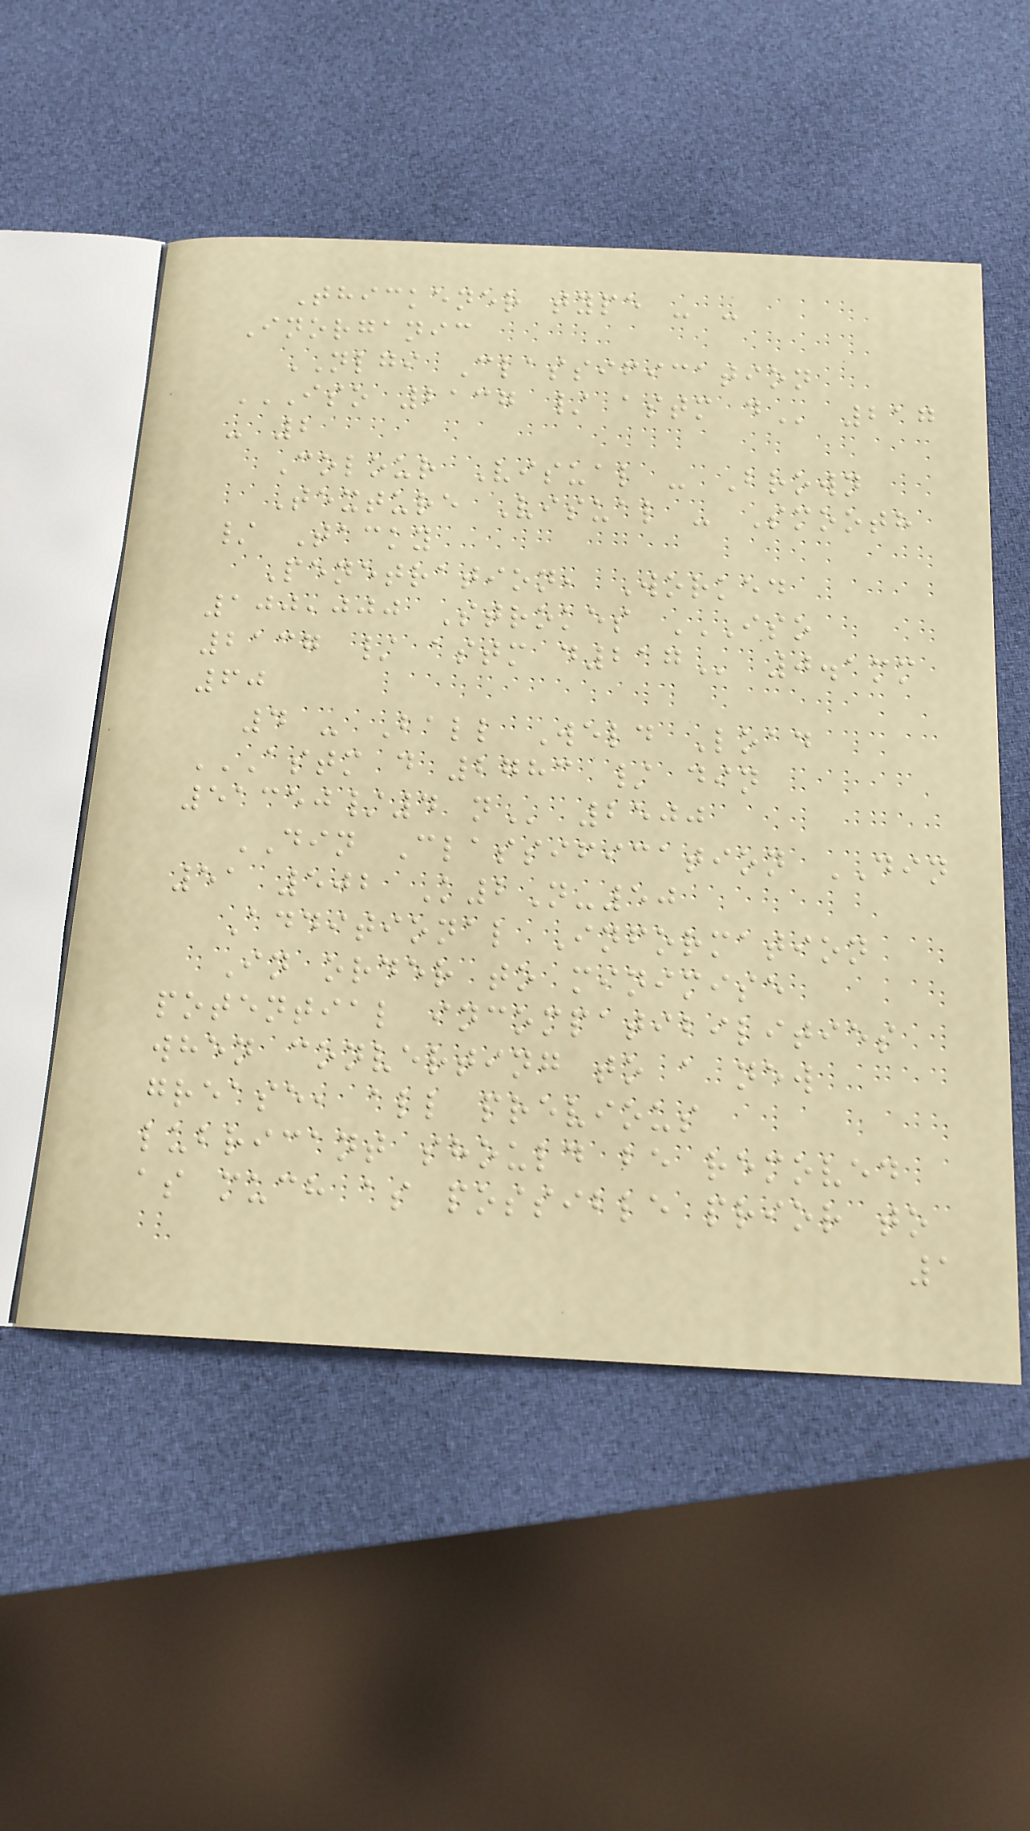Thickener type - -
Inorganic
NLGI Classification
ISO 2137 / ASTM D 217
- 2
Colour Visual - Brown
Texture Visual - Smooth
/ Tacky
Penetration, Worked
100,000 Strokes ISO
2137 / ASTM D217 0.1mm
60
4 - Ball Weld Load
ASTM D 2783 / DIN
51350/4 N 2500
DIN Classification DIN
51 502 K2N-50
Additional Information
In order to minimise
potential incompatibilities
when converting to a new
grease, all previous
lubricant should be removed
as much as possible prior to
1
